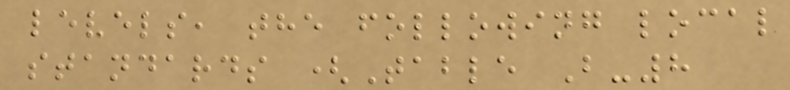levels, the following local
standards (Table B-8
